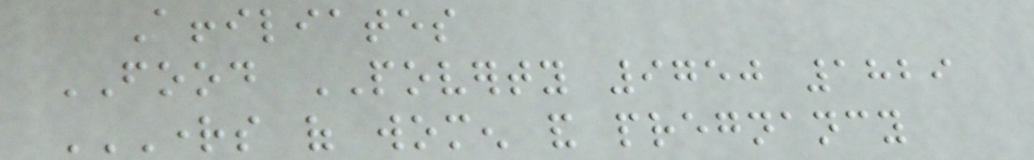Affiliates
FOOD POVERTY 9750 1829
RIGHTS OF WOMEN AND PREGNANCY
